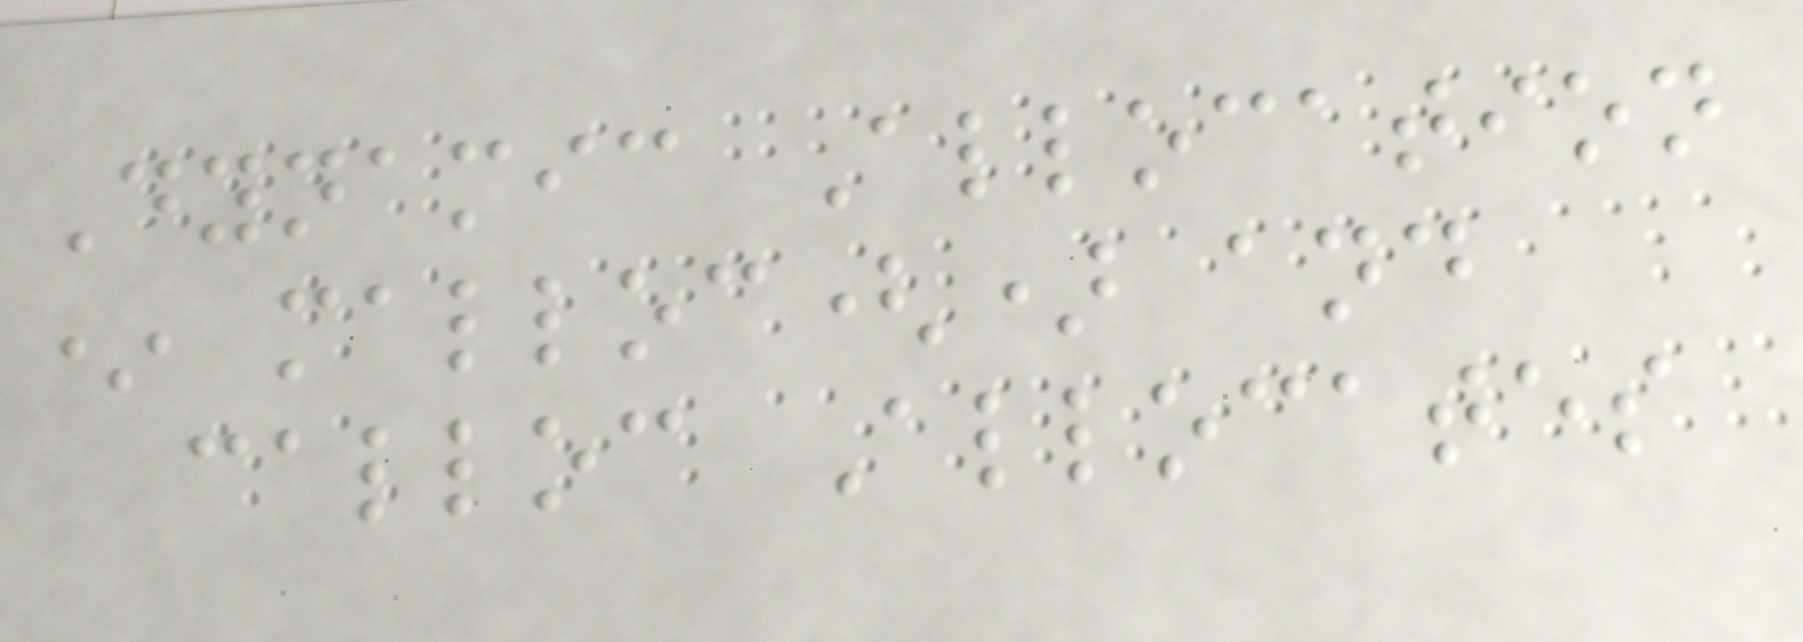Dynamic Allocation
* malloc() and
calloc Allocates
